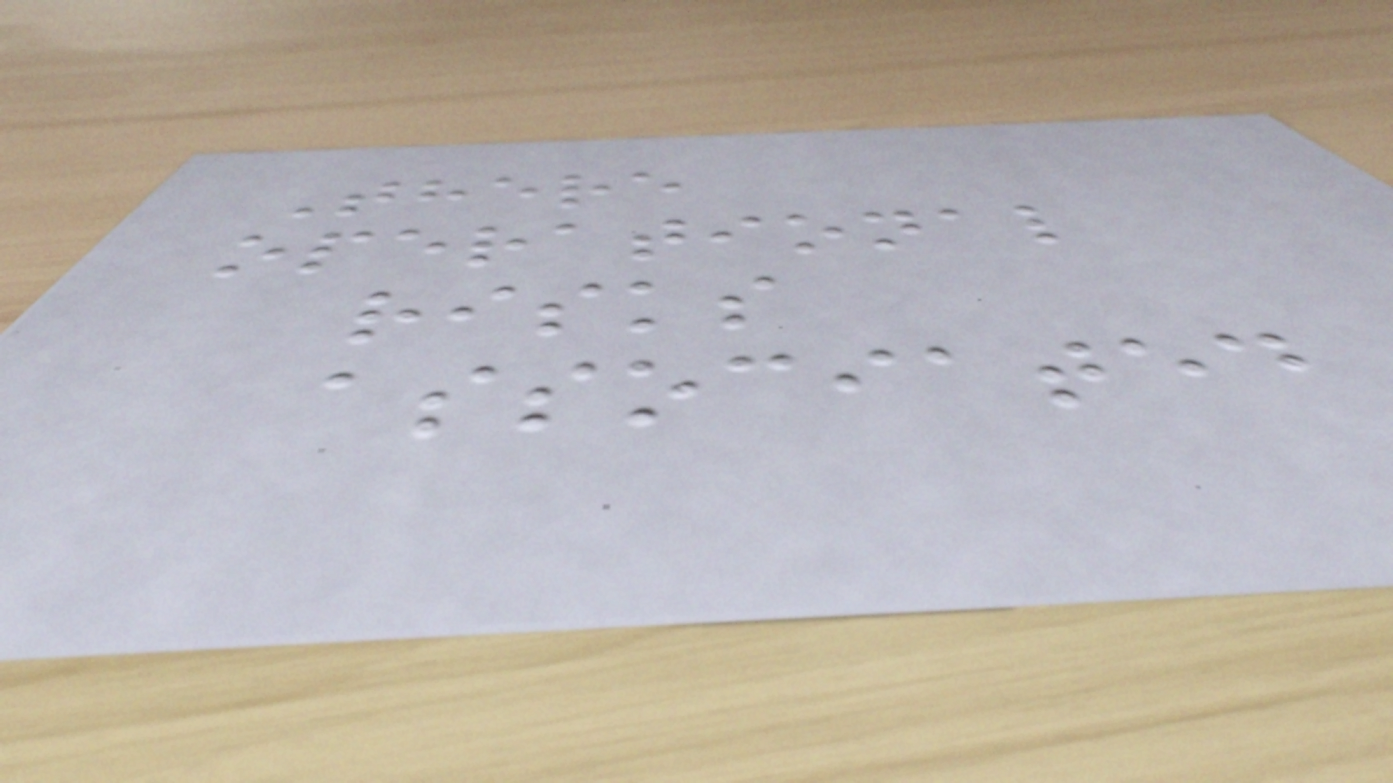There
operational
risks
associated
